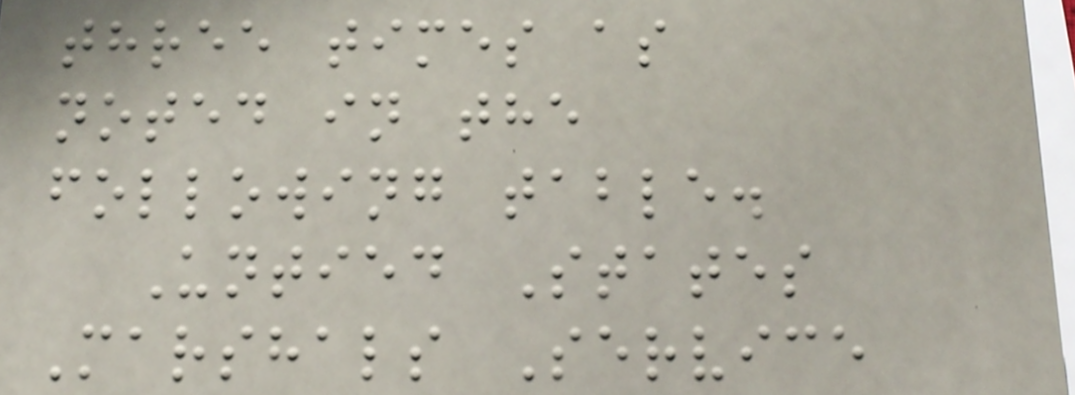three times as
noted in the
following table.
Untied States
Marshals Service
